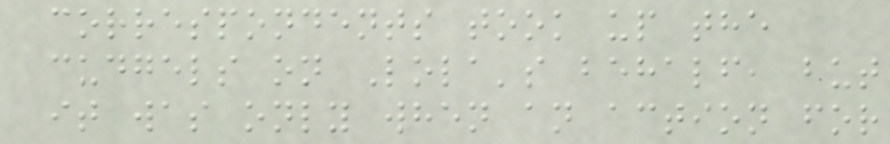correspondents took up the
cudgels on Lola's behalf, but
it was only when an action for
